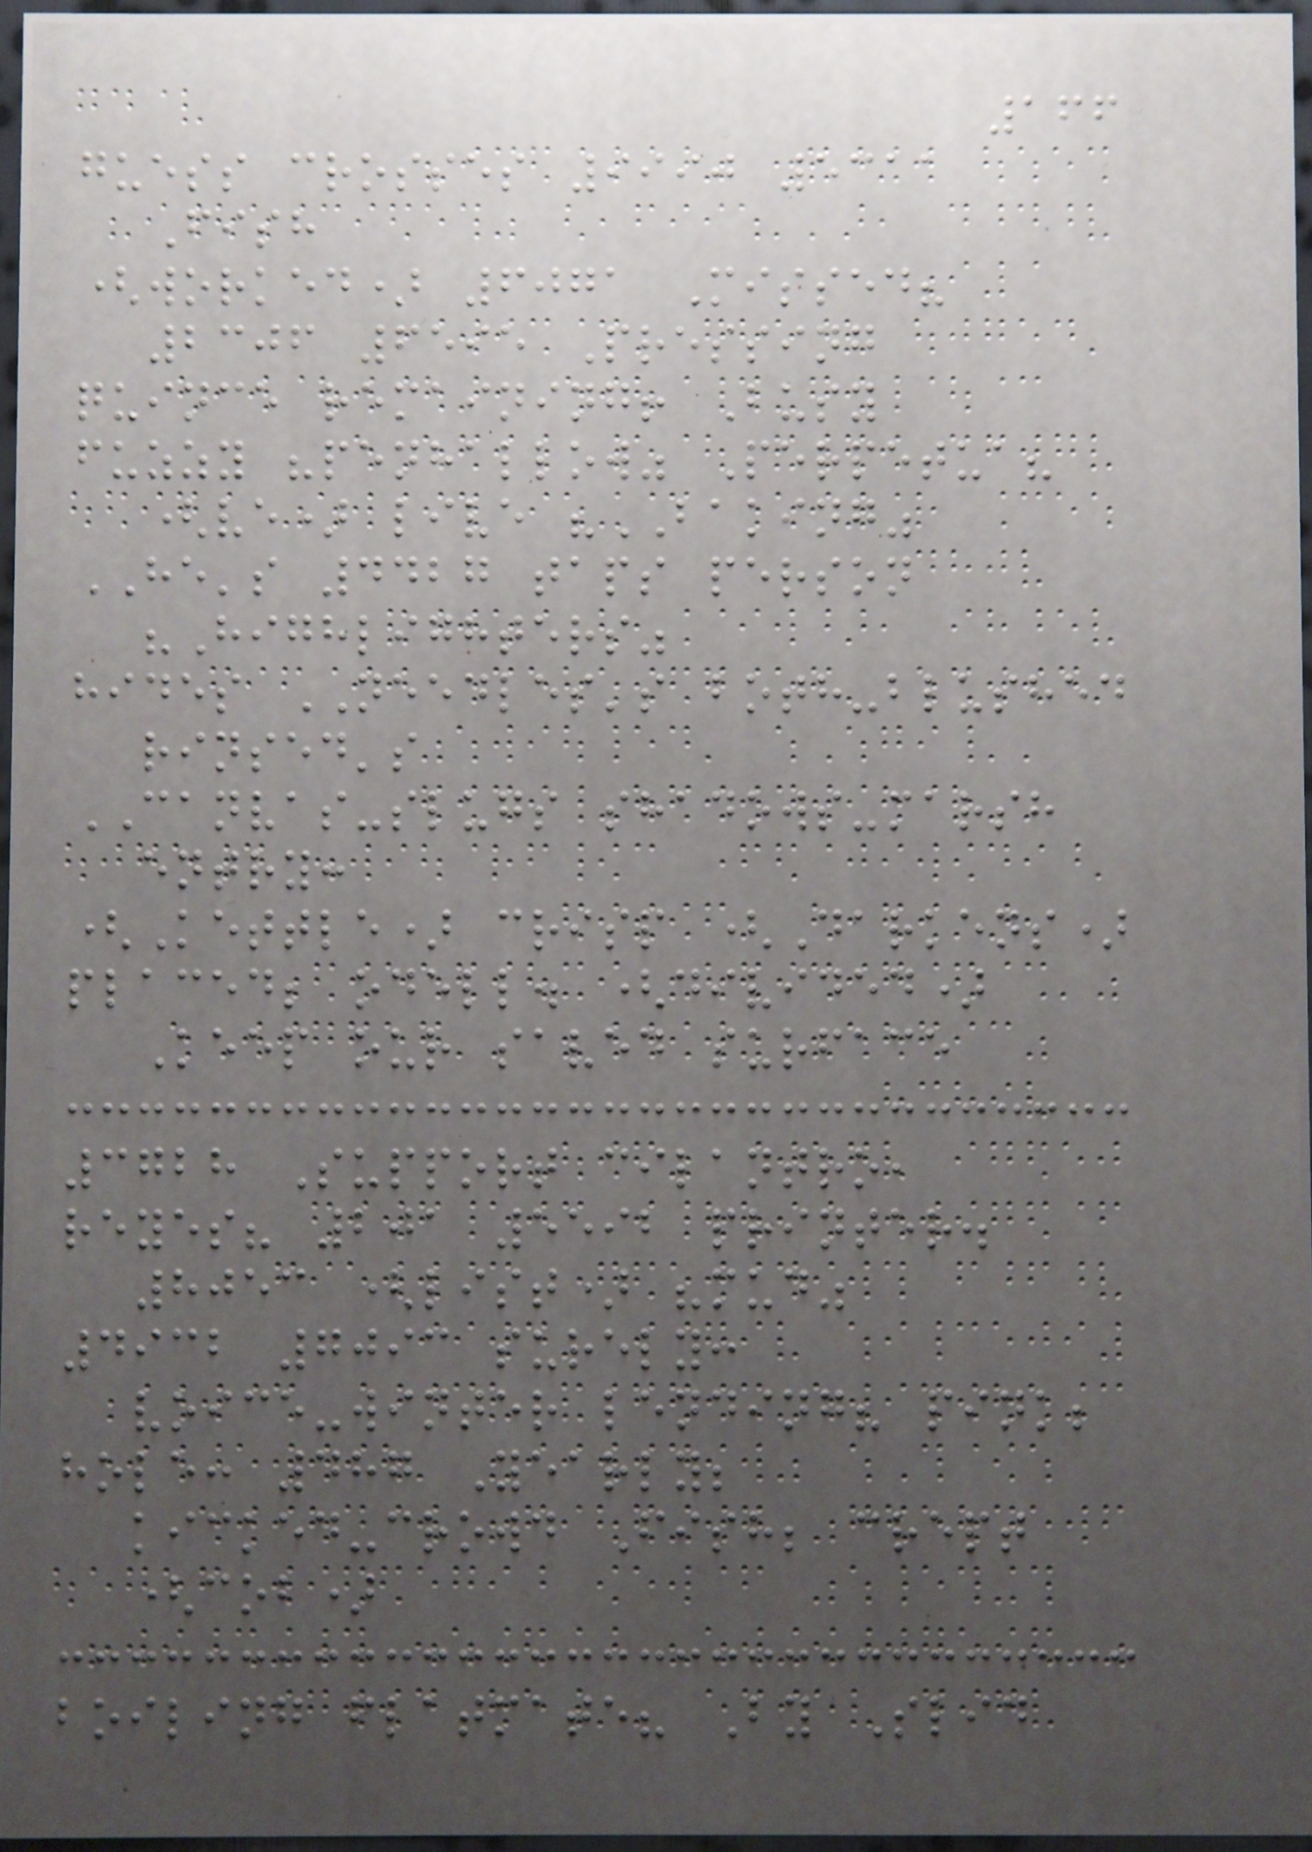166
guess crosses 9990 5311
Fish
(worked) 6071 Missed?
2306 6595 Pressing
quince remaining! Busy
fuzzy "penhallow" Perpetua?
(ve) live "BAKING"
HE's 4427 taps person
"Highlighters"
hides NEEDLES's both-blushed
rinsed's
CANVAS-slugs shadows-marsh
entry:
(Kettle) crisp (Darkens)
placed; odell. (divided)
Keep our saved surface
3728 Support cilantro,
reyes? 201 5592 printer.
8053 (list) "mud"
4932 7093 surely:
voice-winter lending? pink;
hole: 487 Yearly;
kicked-crowd Fish; crept
(cob)
boiling flatmate? By Slid
